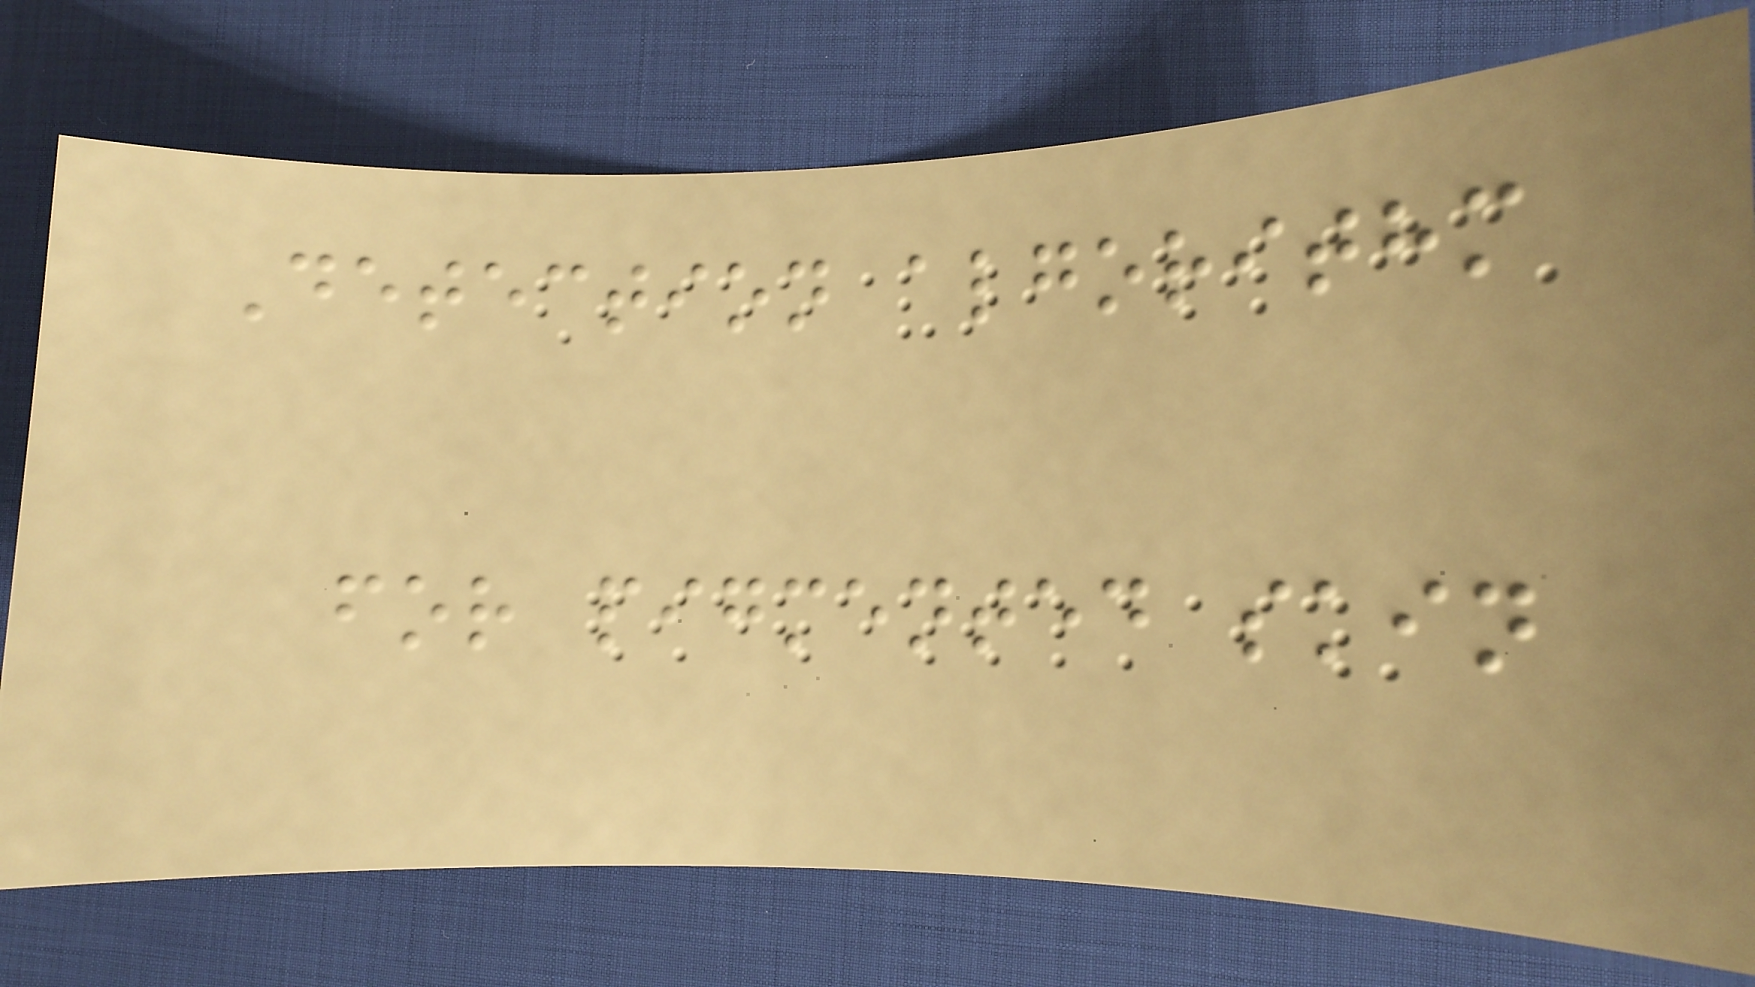Detection algorithm
for pigmented skin
